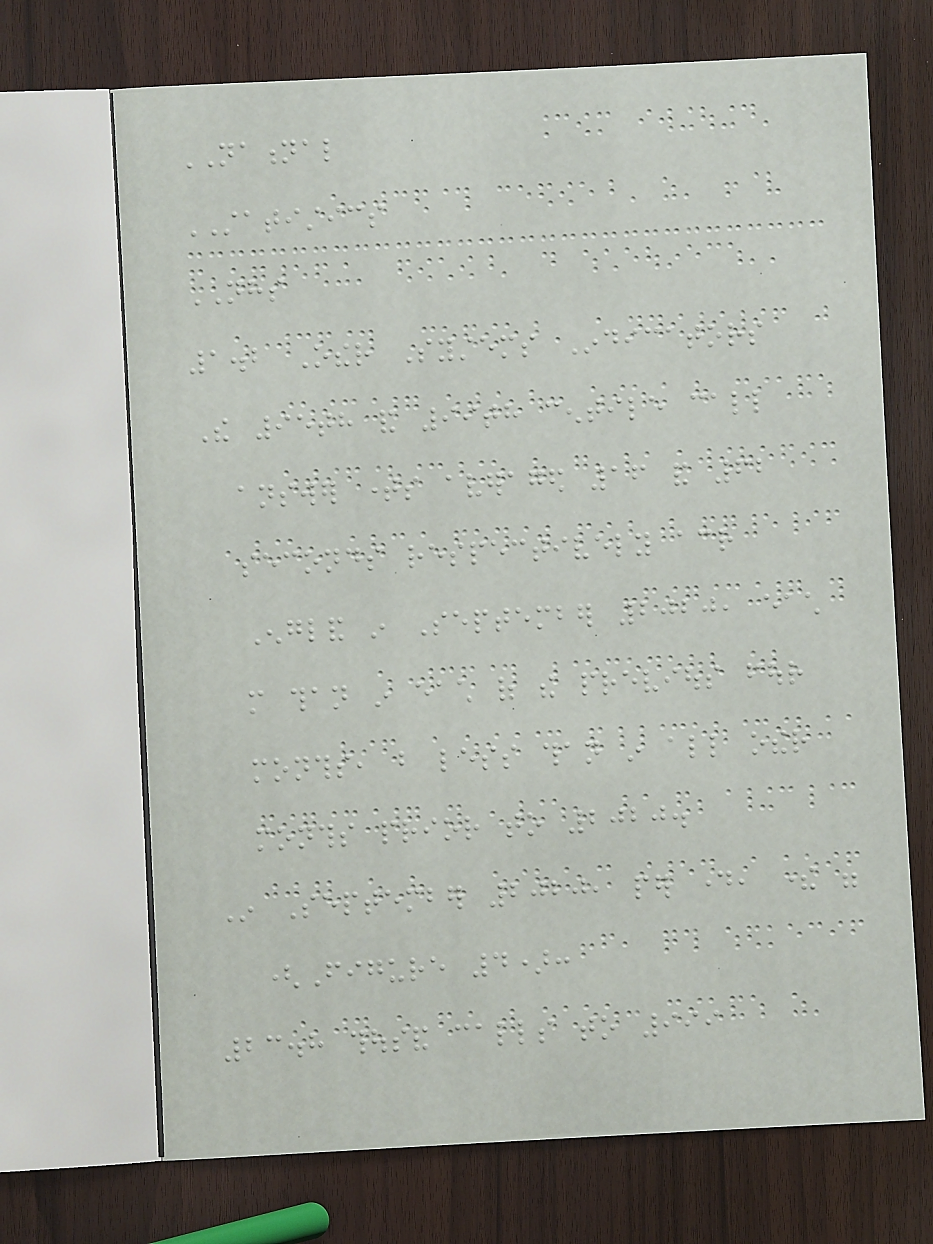NATIONAL
STATISTICS
NHS
1.2 Other Systems Indicators
The 95th and 99th centile call
answer times averaged 16 and 62
seconds respectively across
England in September 2020, each
more than in each of the previous four
months, but less than in all other
months prior to 2020.
In September 2020, per day, there were
(Figure 4):
23.8 thousand calls to 999
